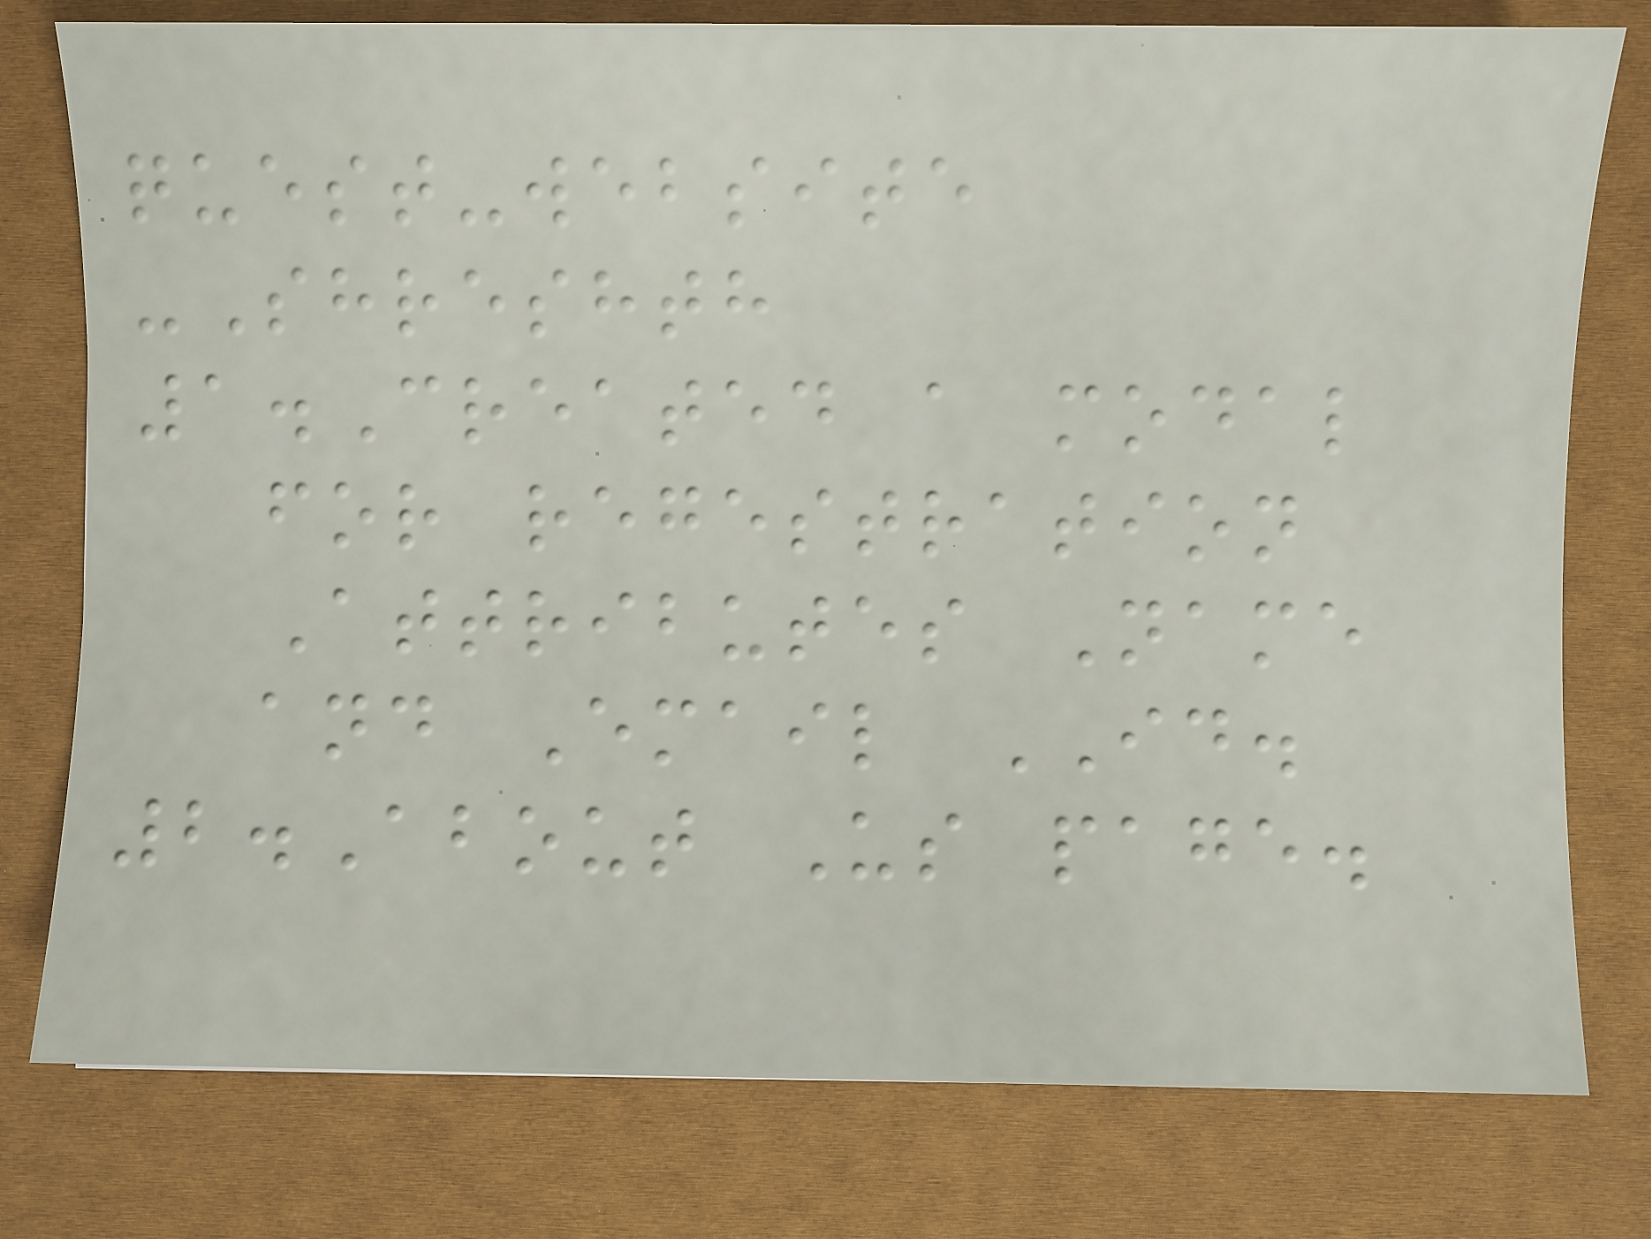quest-website
-Shreshth
1.Created a modal
for regestration
Attributes Name
and Email ID.
2.About Us page.
